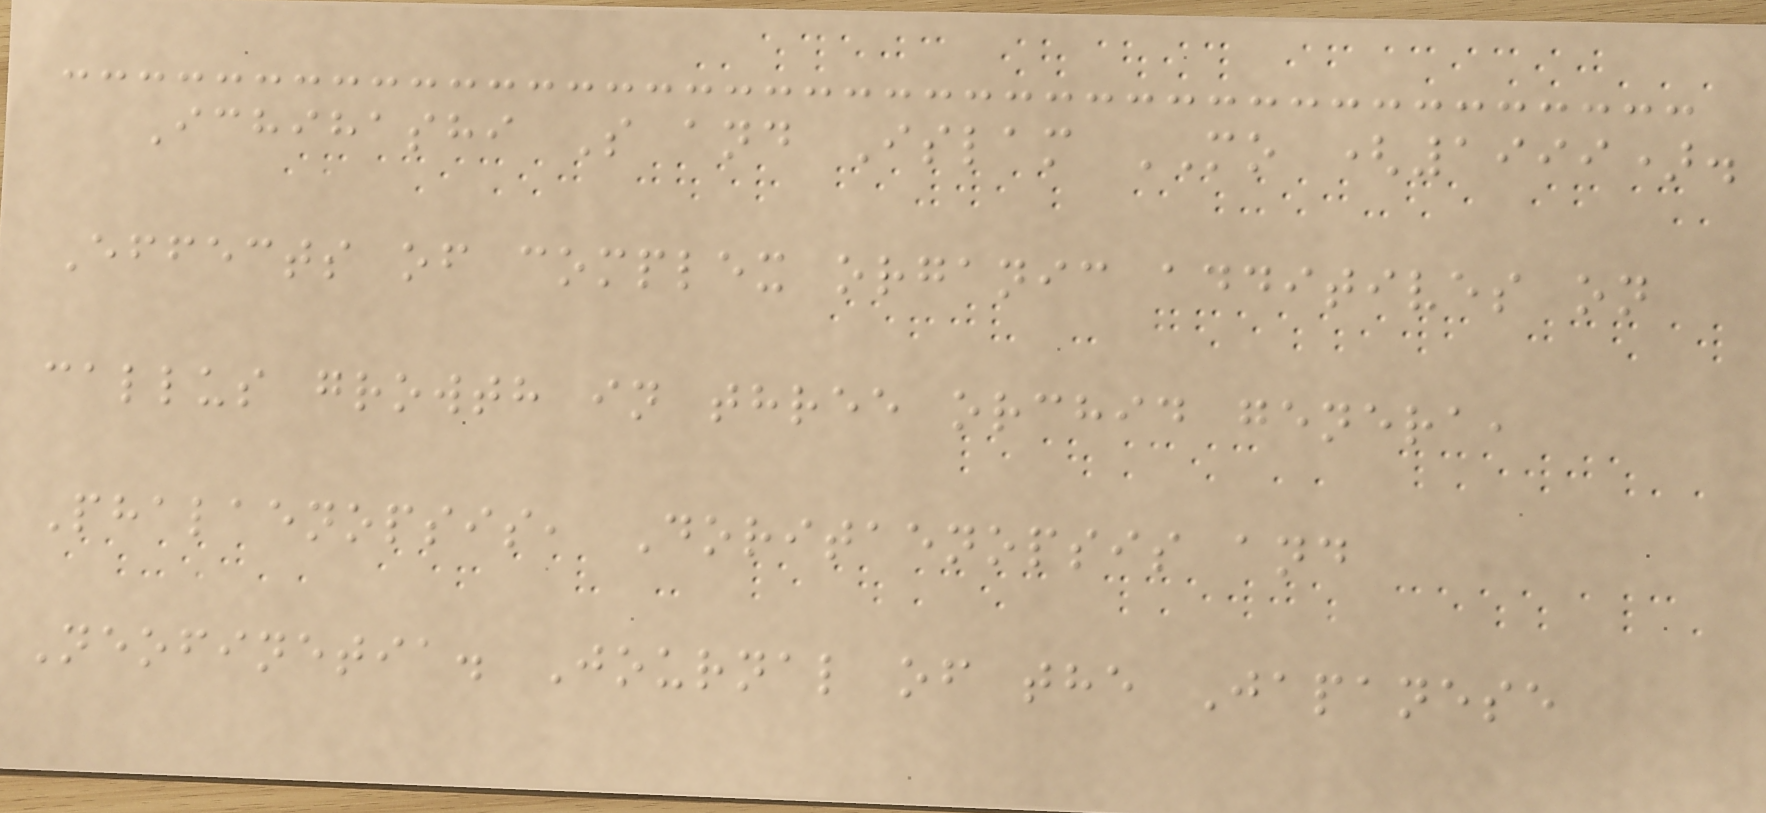Ichihashi S and Islam MO (1999).
Effects of complex organic additives on
callus growth in three orchid genera,
Phalaenopsis, Doritaenopsis and
Neofinetia. Journal of the Japanese
